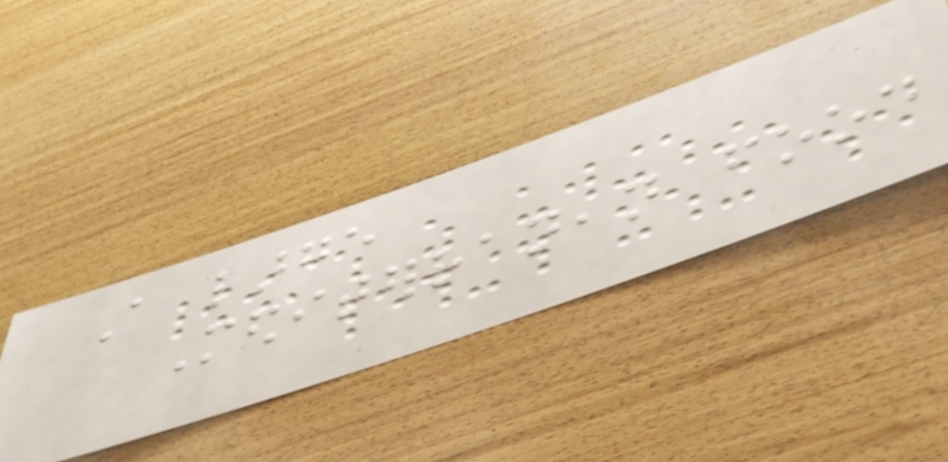A large
Mediterranean food
